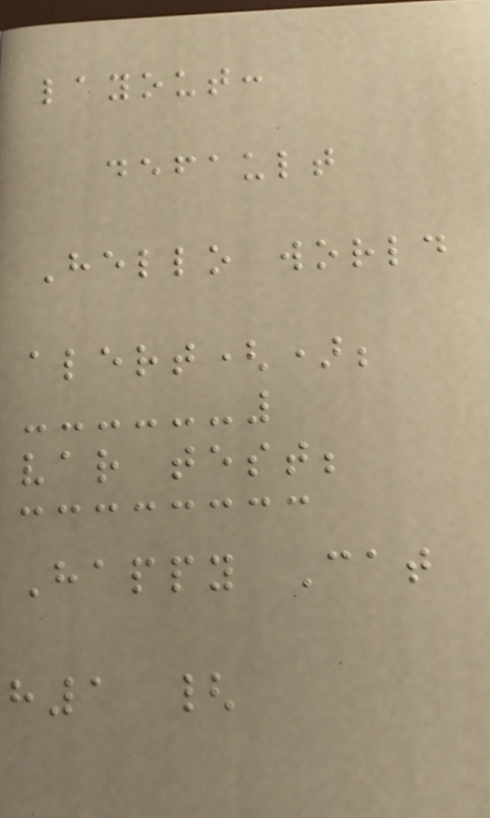layout:
default
Hello world
alert();
var test;
Happy Cat
h1 {
